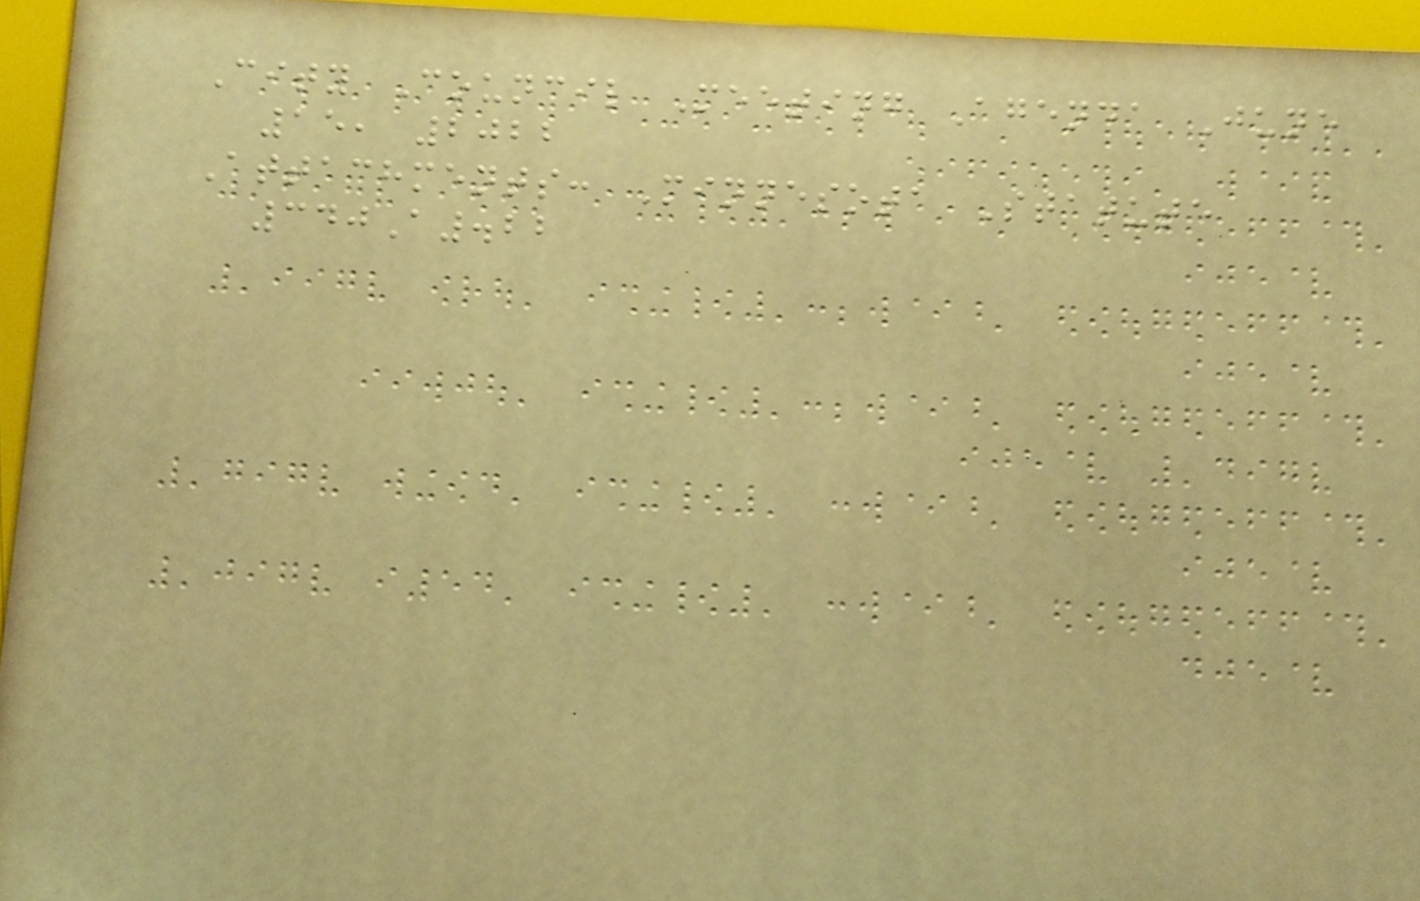City Council Meeting Agenda June
15, 2022
Attachments: Minnesota Statute
340A.22
